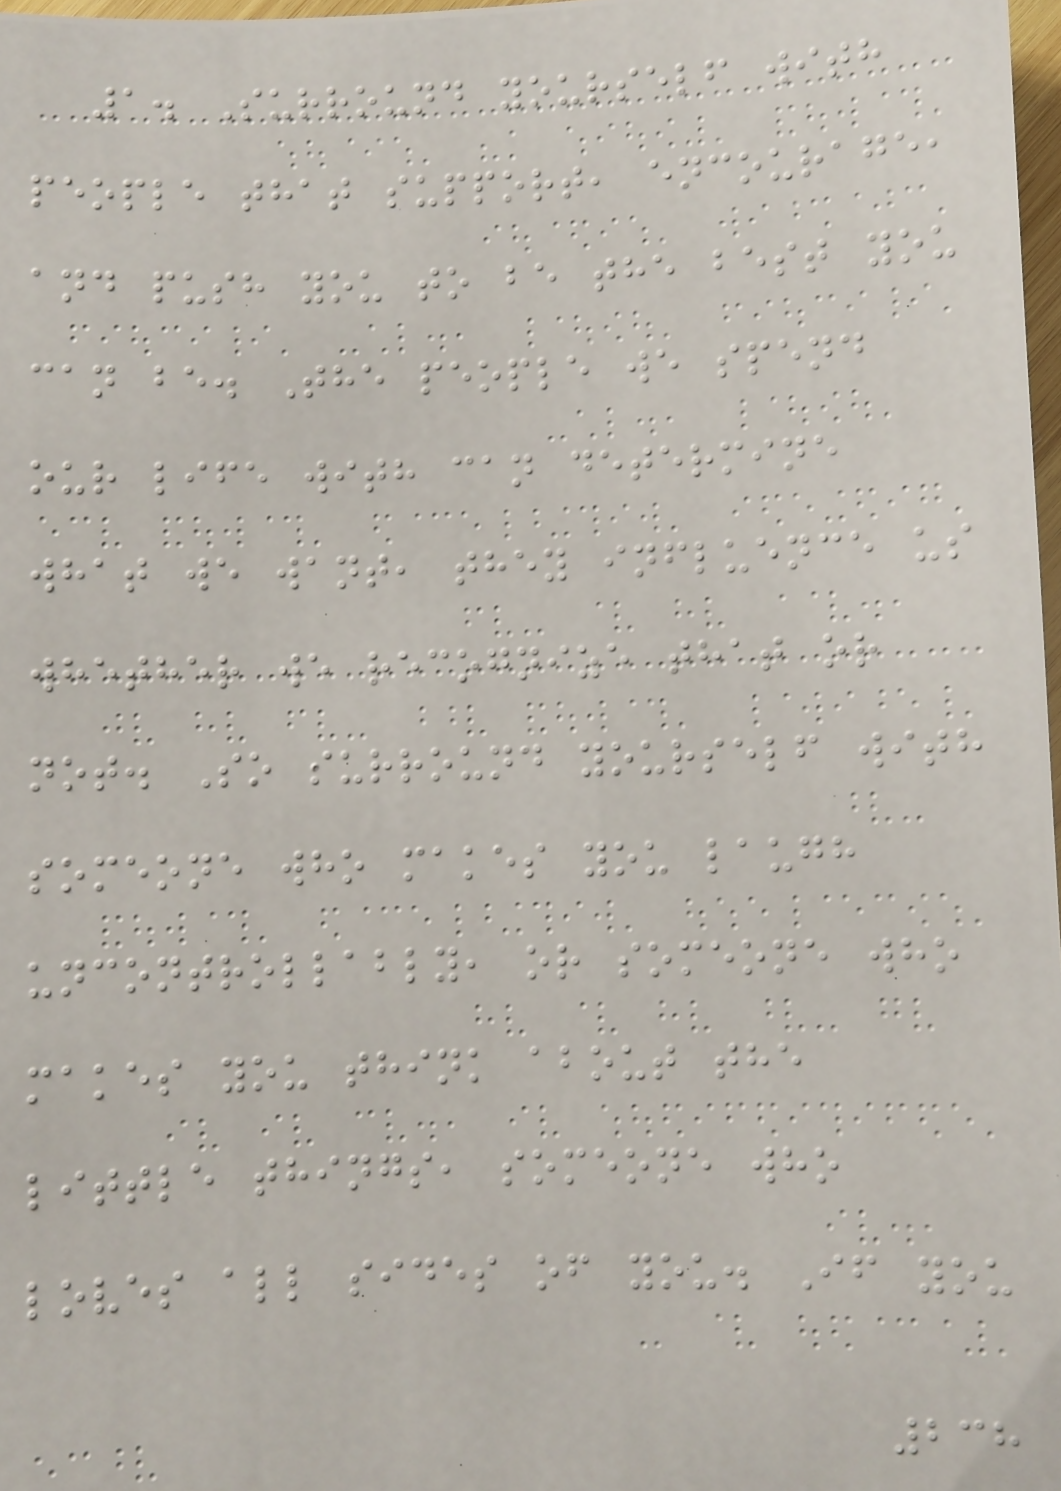1. Surround yourself with
people that support, encourage,
and push you to be the best you
can be. The people we spend
our life with can determine
what we want, they influence us
whether we recognize that or
not. So surround yourself with
someone who makes you laugh
uncontrollably, or someone who
makes you think about the
little things, someone who
loves all sides of you. If you
238
